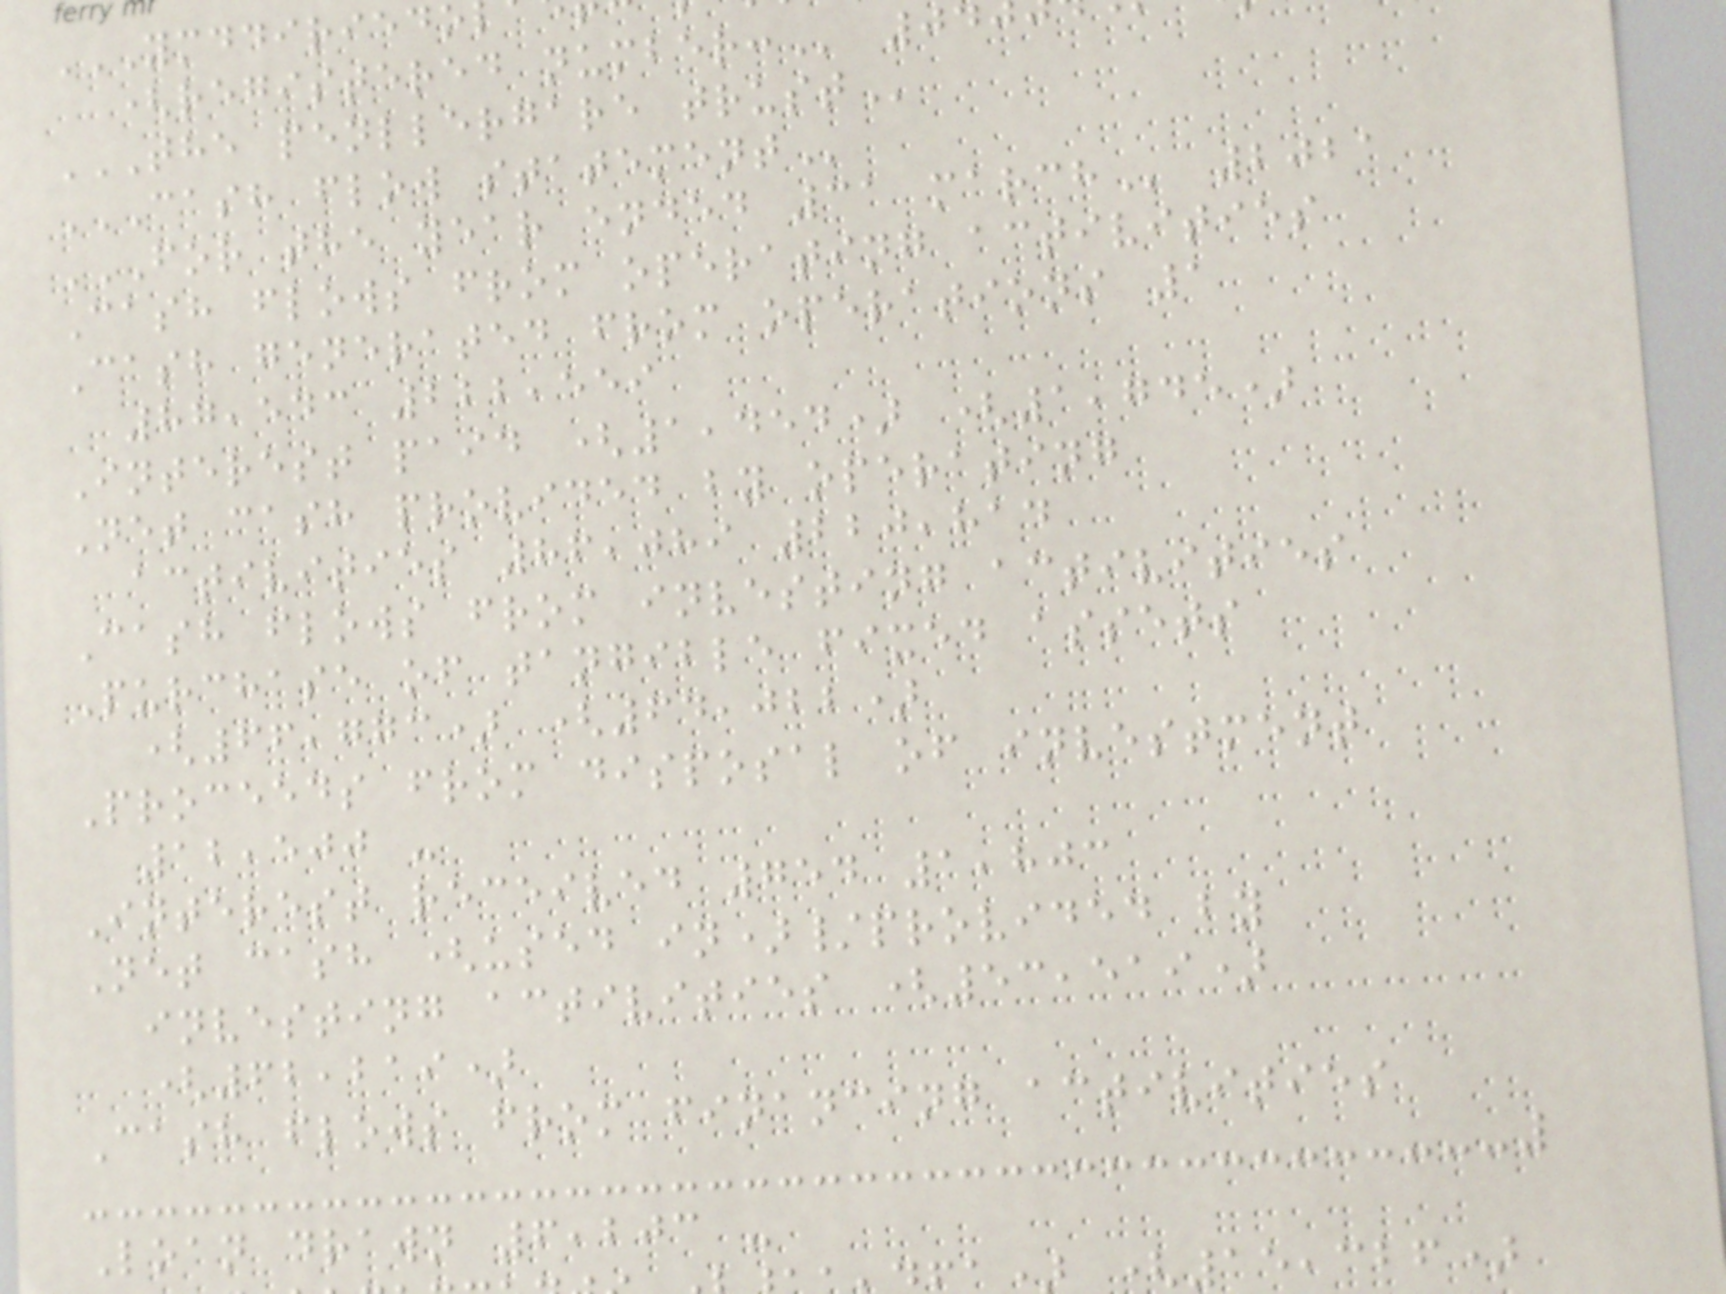(registered
THE PENLLERGARE TRUST
CASH FLOW STATEMENT
FOR THE YEAR ENDED 31 MARCH 2021
Cash flows from operating activities
Cash generated from operations 1
87,543 222,559
Interest paid (1,454) (1,745)
Net cash provided by operating
activities 86,089 220,814
Cash flows from investing activities
Purchase of tangible fixed assets
(66,773) (64,022)
Proceeds from disposal of investment
12,500 -
Interest received 754 1,803
Net cash (used in)/provided by
investing activities (53,519)
(62,219)
Cash flows from financing activities
Loan drawn 6,203 -
(15,326)
